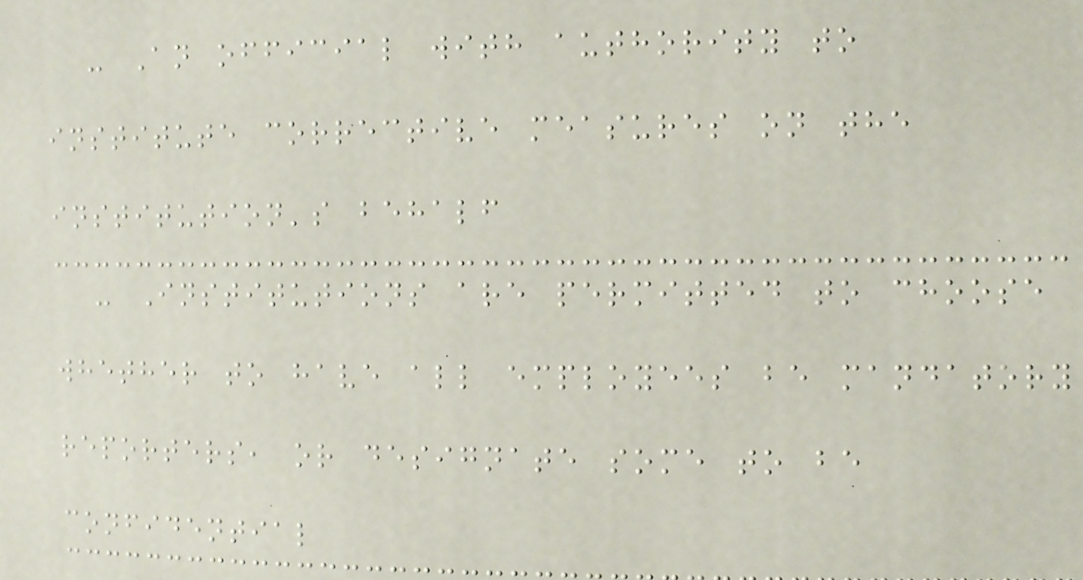- An official with authority to
institute corrective measures on the
institution's behalf
- Institutions are permitted to choose
whether to have all employees be mandatory
reporters, or designate some to be
confidential
